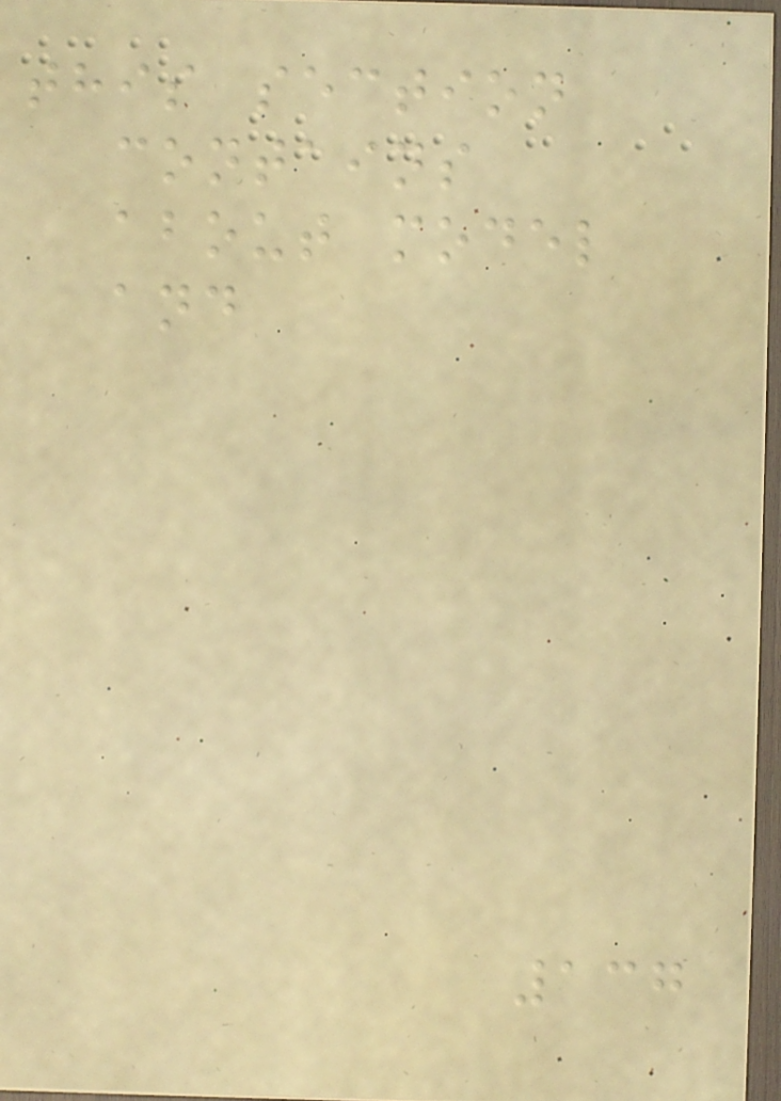this section
contains
about model
and
137
